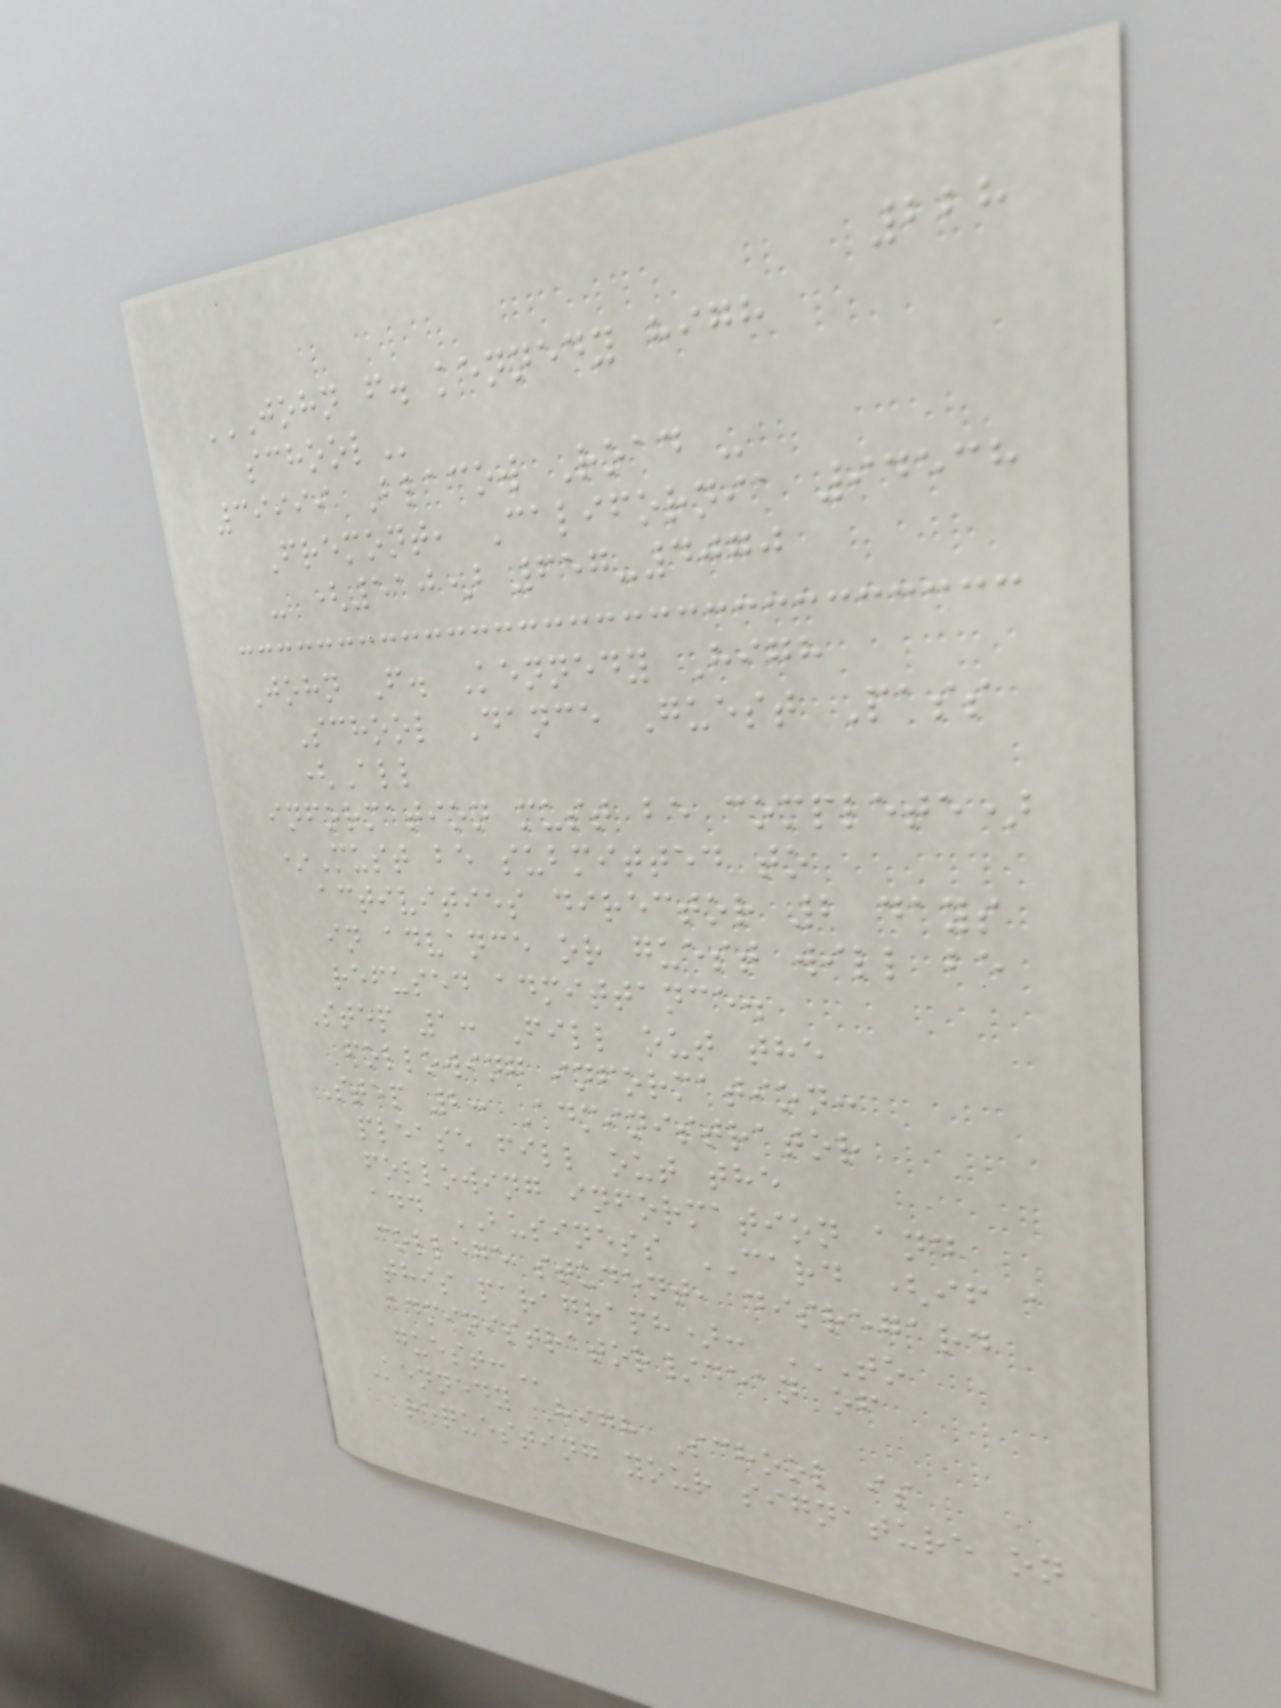228
JOHN F. KENNEDY HIGH
SCHOOL
39999 Blacow Road -
Fremont, California 94538
- (510) 657-4070
John F. Kennedy High
School Dance Guest Pass
(All
information must be complete)
*Must be submitted to
activities director 2 days
in advance or guest will be
refused admittance.
Step 1: Fill out the
following information:
Step 2: Administrator
please fill out the
following information and
add BUSINESS CARD (if a
college student, disregard
this paragraph): TO
ADMINISTRATOR/DEAN OF
GUEST:
Kennedy High School is
requesting your signature on
